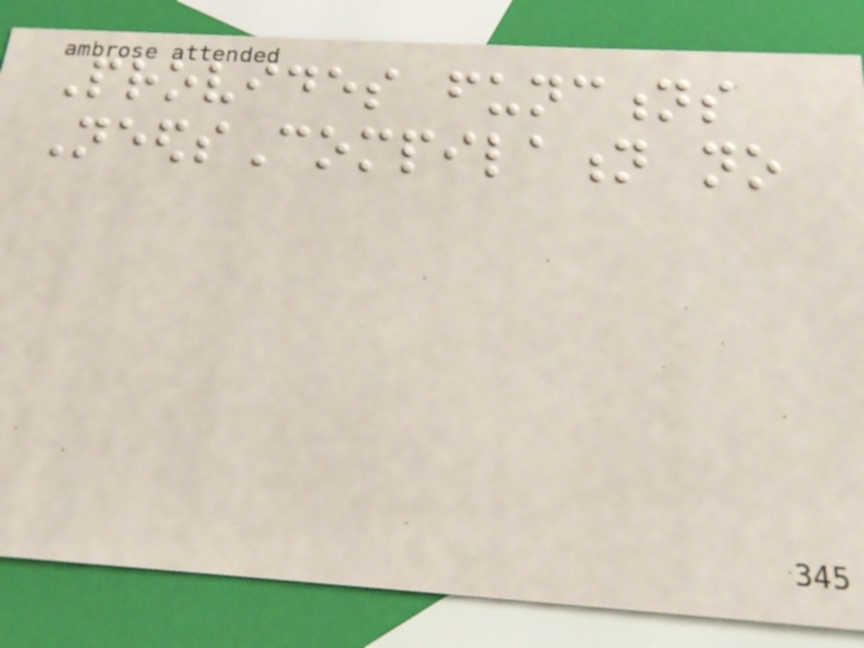Provides functions
NeedsCompilation no
